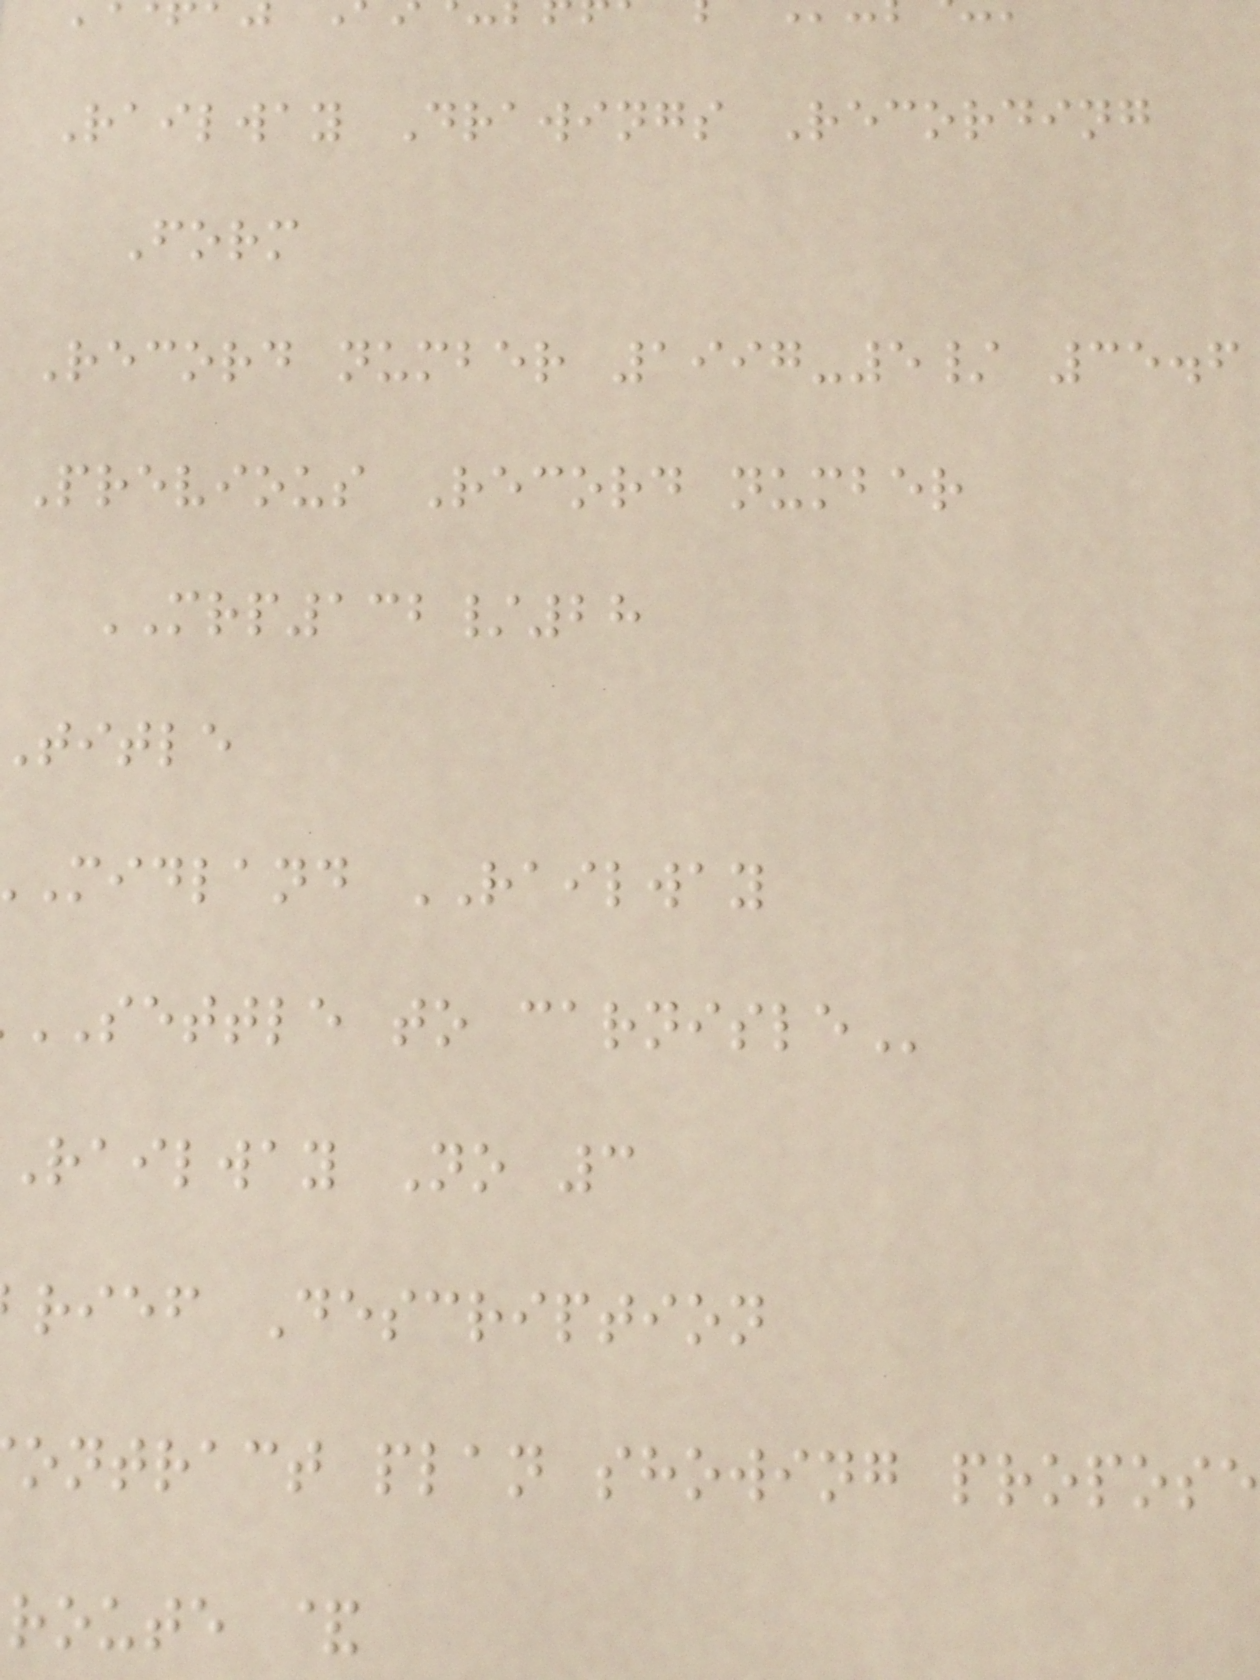Railway Drawings Recording
Form
Record number 1997-5/ 35.6
Previous Record number
MRP132/28
title
midland RAILWAY
SETTLE to
railway No 3
rief Description
ontract plan showing propose
route &
